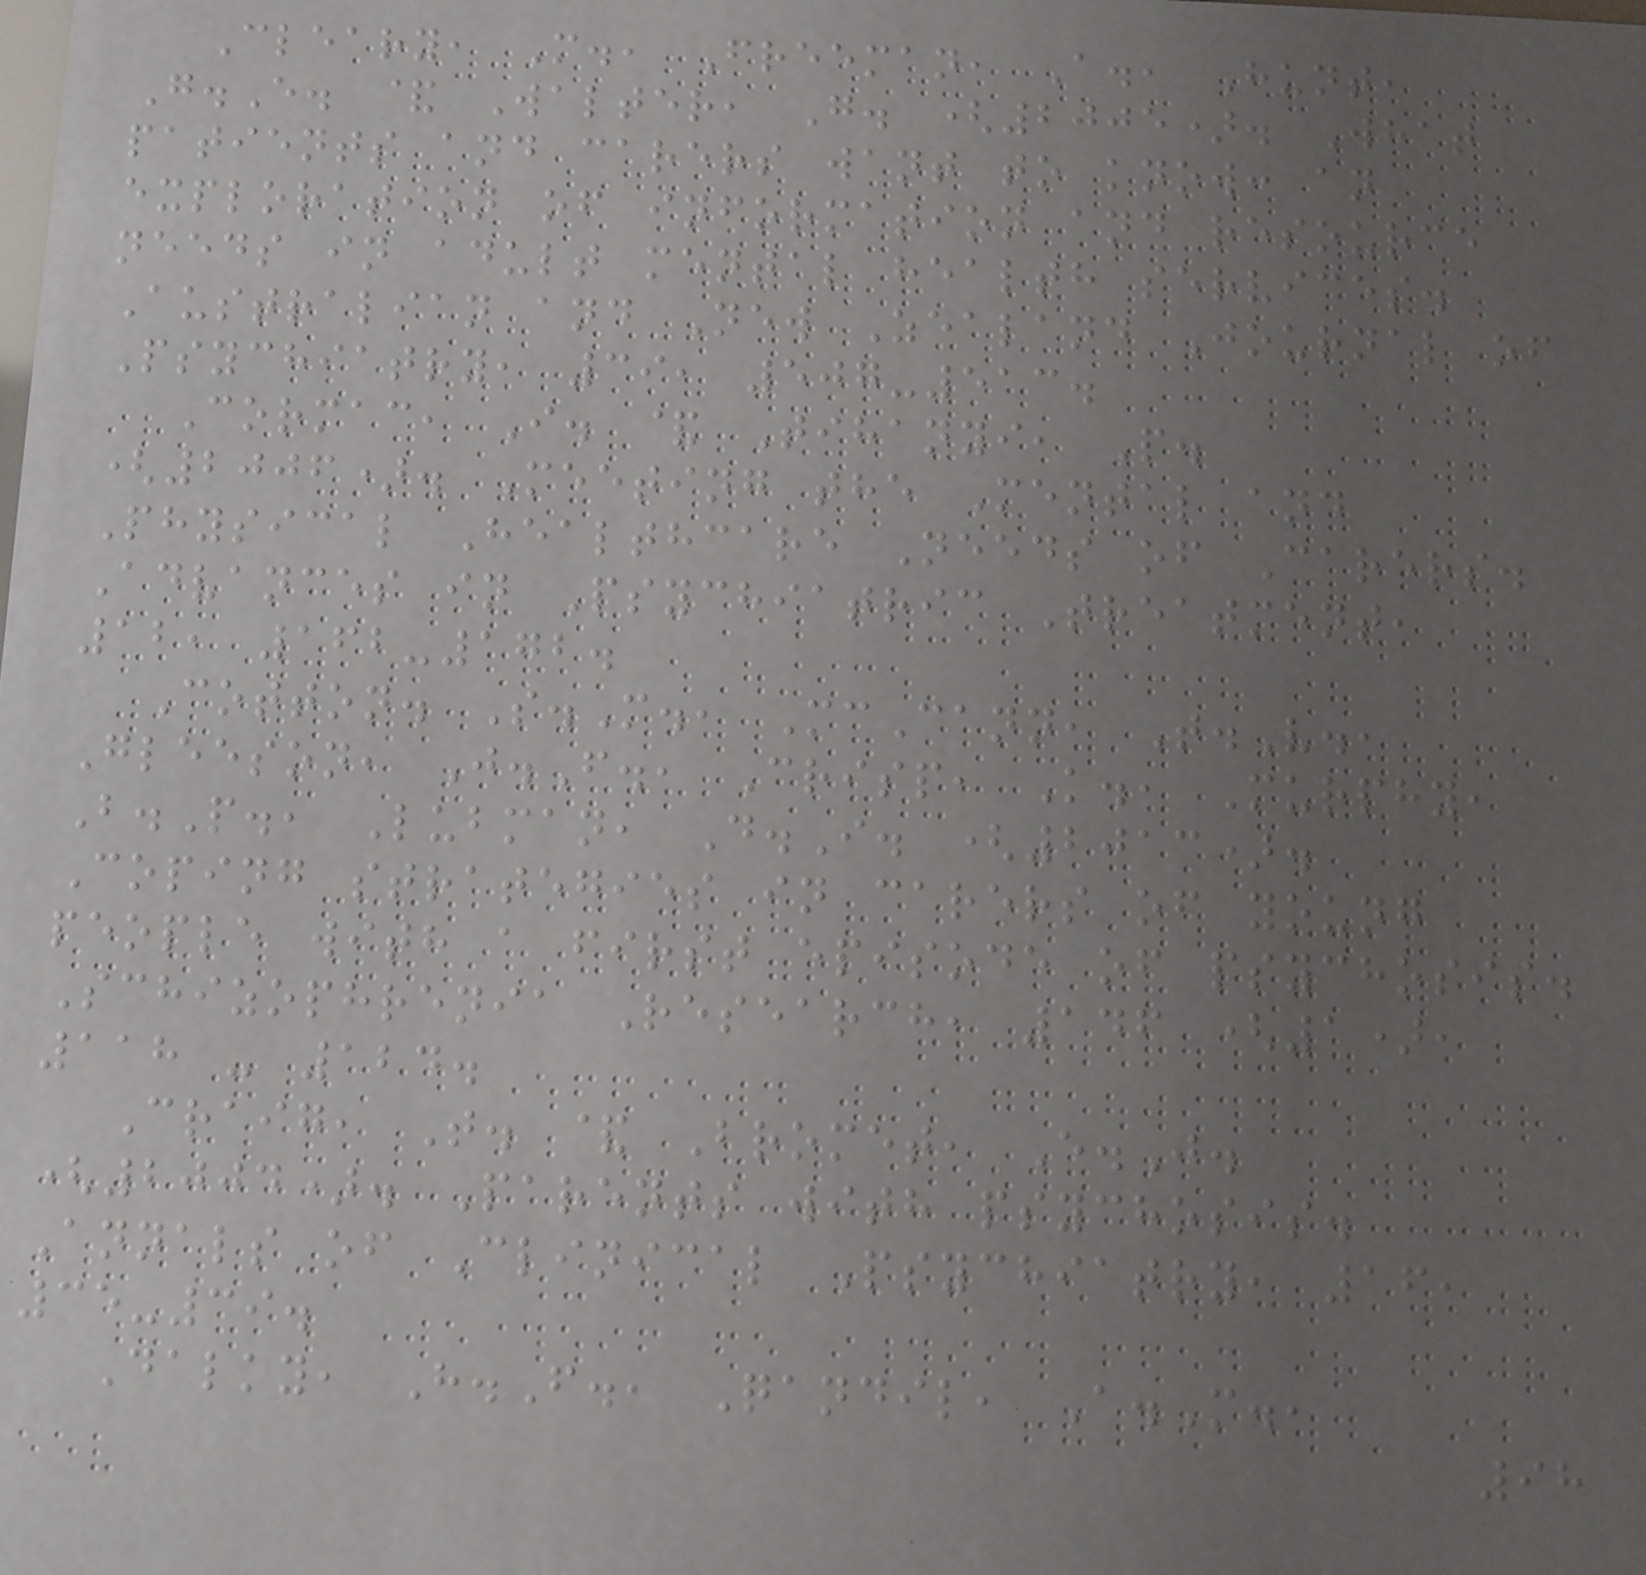Cleary, M., Freeman, A., Hunt,
G.E. & Walter, G. (2005). What
patients and carers want to know: an
exploration of information and resource
needs in adult mental health services.
Australian and New Zealand Journal of
Psychiatry, 39, 507-513.
Cormac, I. & Tihanyi, P.
(2006). Meeting the Mental and
Physical Healthcare Needs of Carers.
Advances in Psychiatric Treatment,
12, 162-172.
Cotton. S.M., McCann, T.V.,
Gleeson, J.F., Crisp, K., Murphy,
B.P., Lubman, D.I. (2013).
Coping strategies in carers of young
people with a first episode of psychosis.
Schizophrenia Research, 146 (1),
118 - 124.
Craig, T. & Bromet, E.J.
(2004). Parents with psychosis.
Annals of Clinical Psychiatry, 16,
35-39.
Dalky, H.F., Qandil, A.M.,
98
